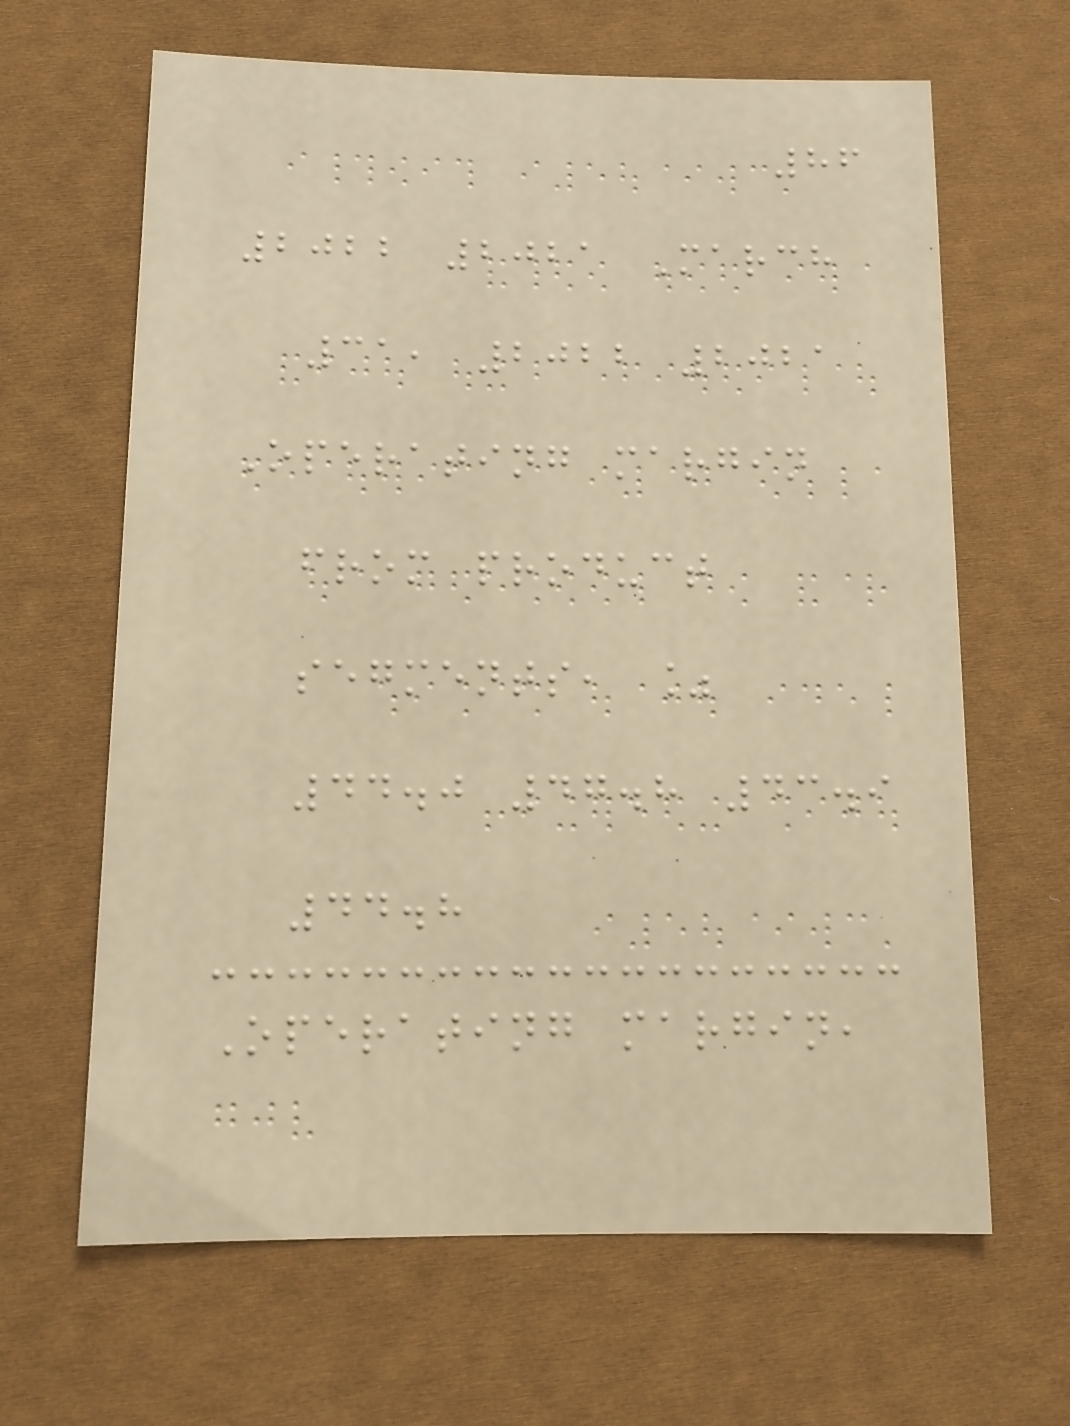86
2022 2021 March
31, 2022 2021
Operating margin
from product
segments, %
44.0 47.8 43.9
44.8
Operating margin,
